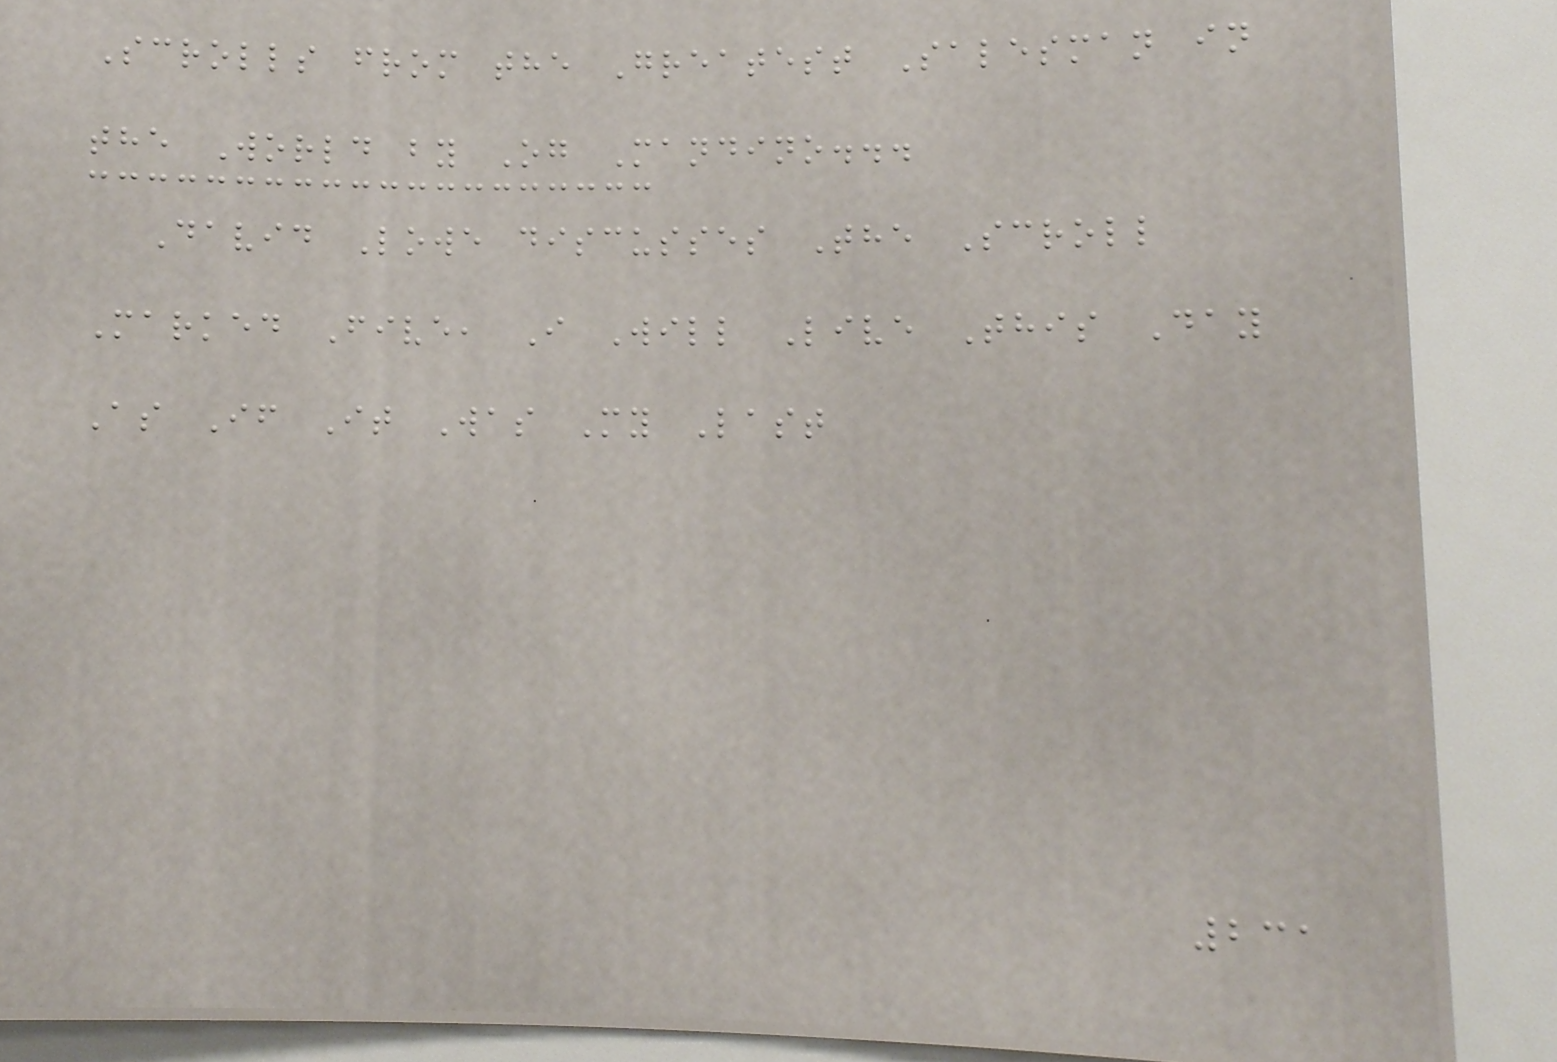Scrolls from the Greatest Salesman in
the World by Og Mandino...
David Lowe discusses The Scroll
Marked Five, I Will Live This Day
As If It Was My Last
231
